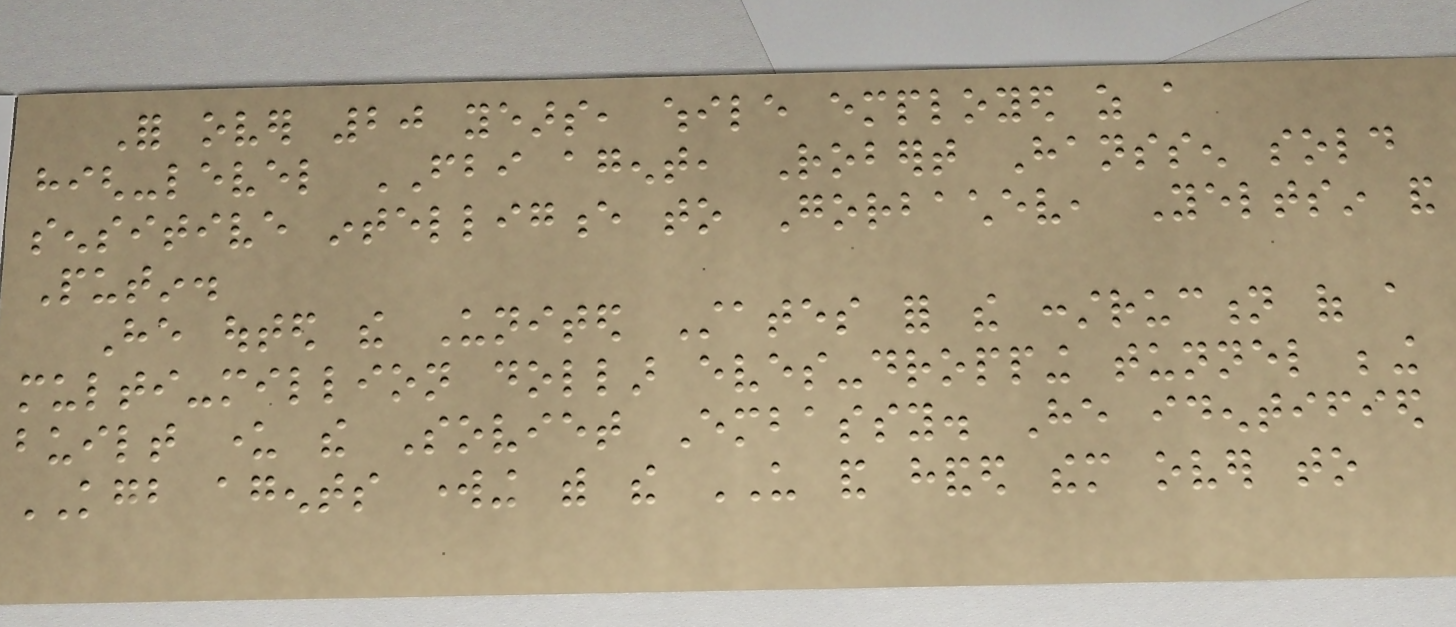For over 20 years, while employed as a
high-level FBI agent, Robert Hanssen sold
sensitive intelligence to Gorbachev, Yeltsin and
Putin.
He outed the United States for the construction of a
multi-million dollar eves-dropping tunnel being
built under the Soviet Embassy. He identified
KGB agents working with the US and handed them over to
